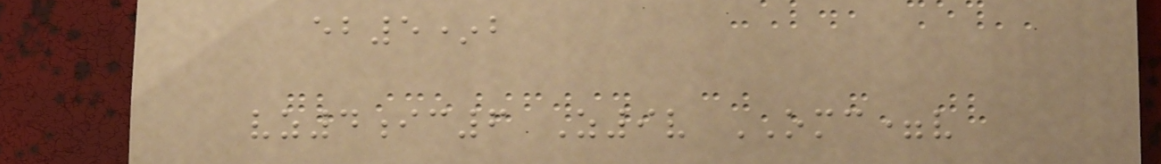eb5*b
vz4ic6 Z9v OMC=v
